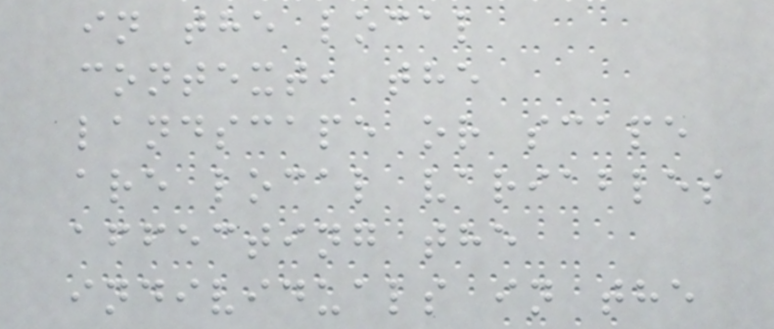in the local
context, the
landscape or scape
are local variables
affecting the
individuals in the
